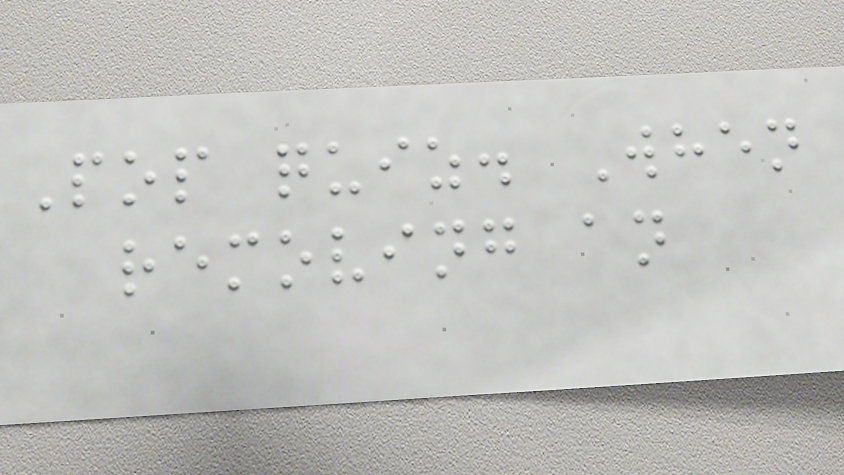Pop quiz. When
removing an
